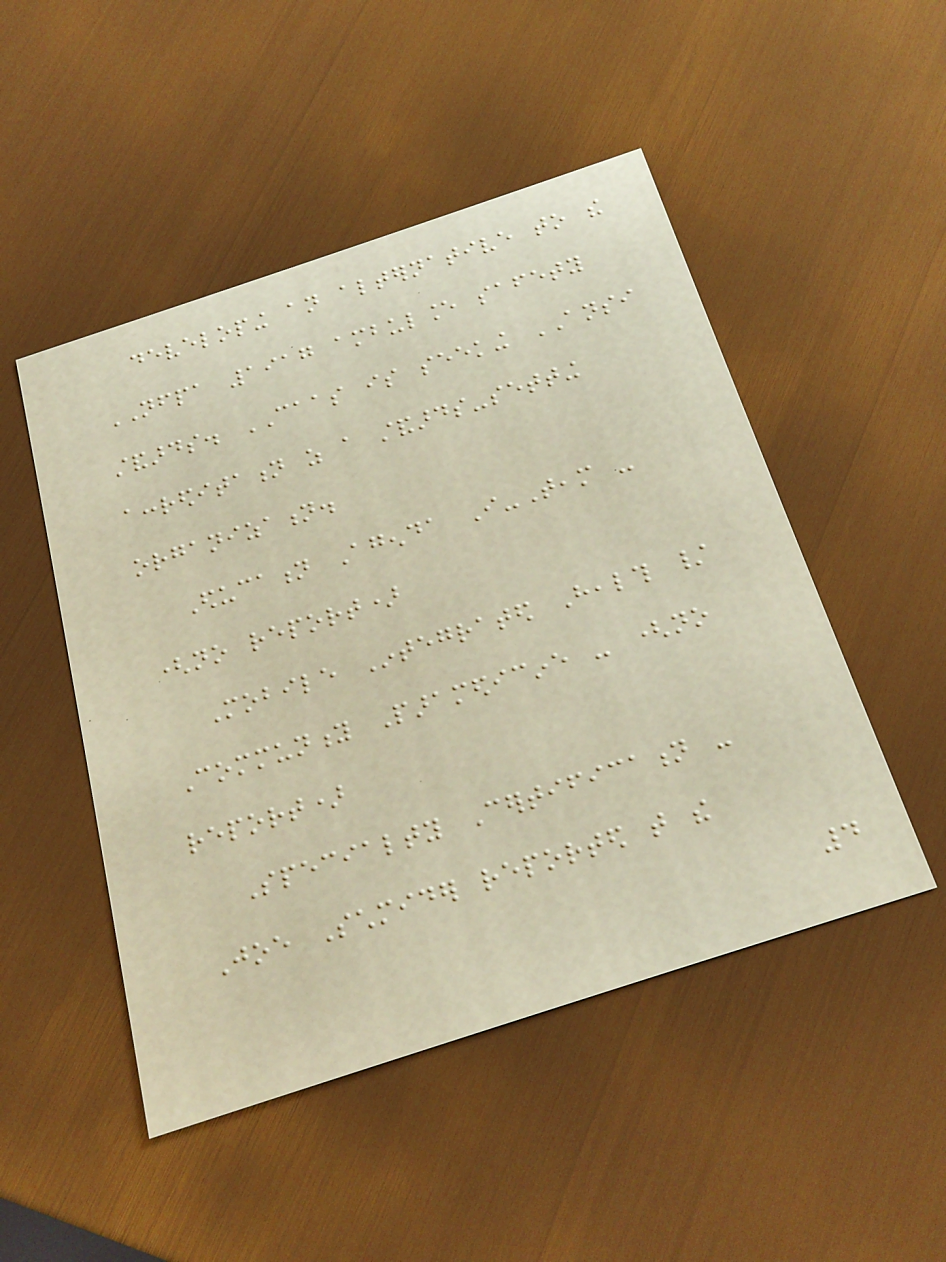developing an alternative to the
NFPA 1917 ambulance safety
standards. CAAS is seeking ANSI
accreditation as a standards-setting
organization.
Education Agenda I-Team -
(no report)
Mobile Integrated Health /
Community Paramedicine - (no
report)
Specialty Certification -
Joe Schmider reported that the
4
